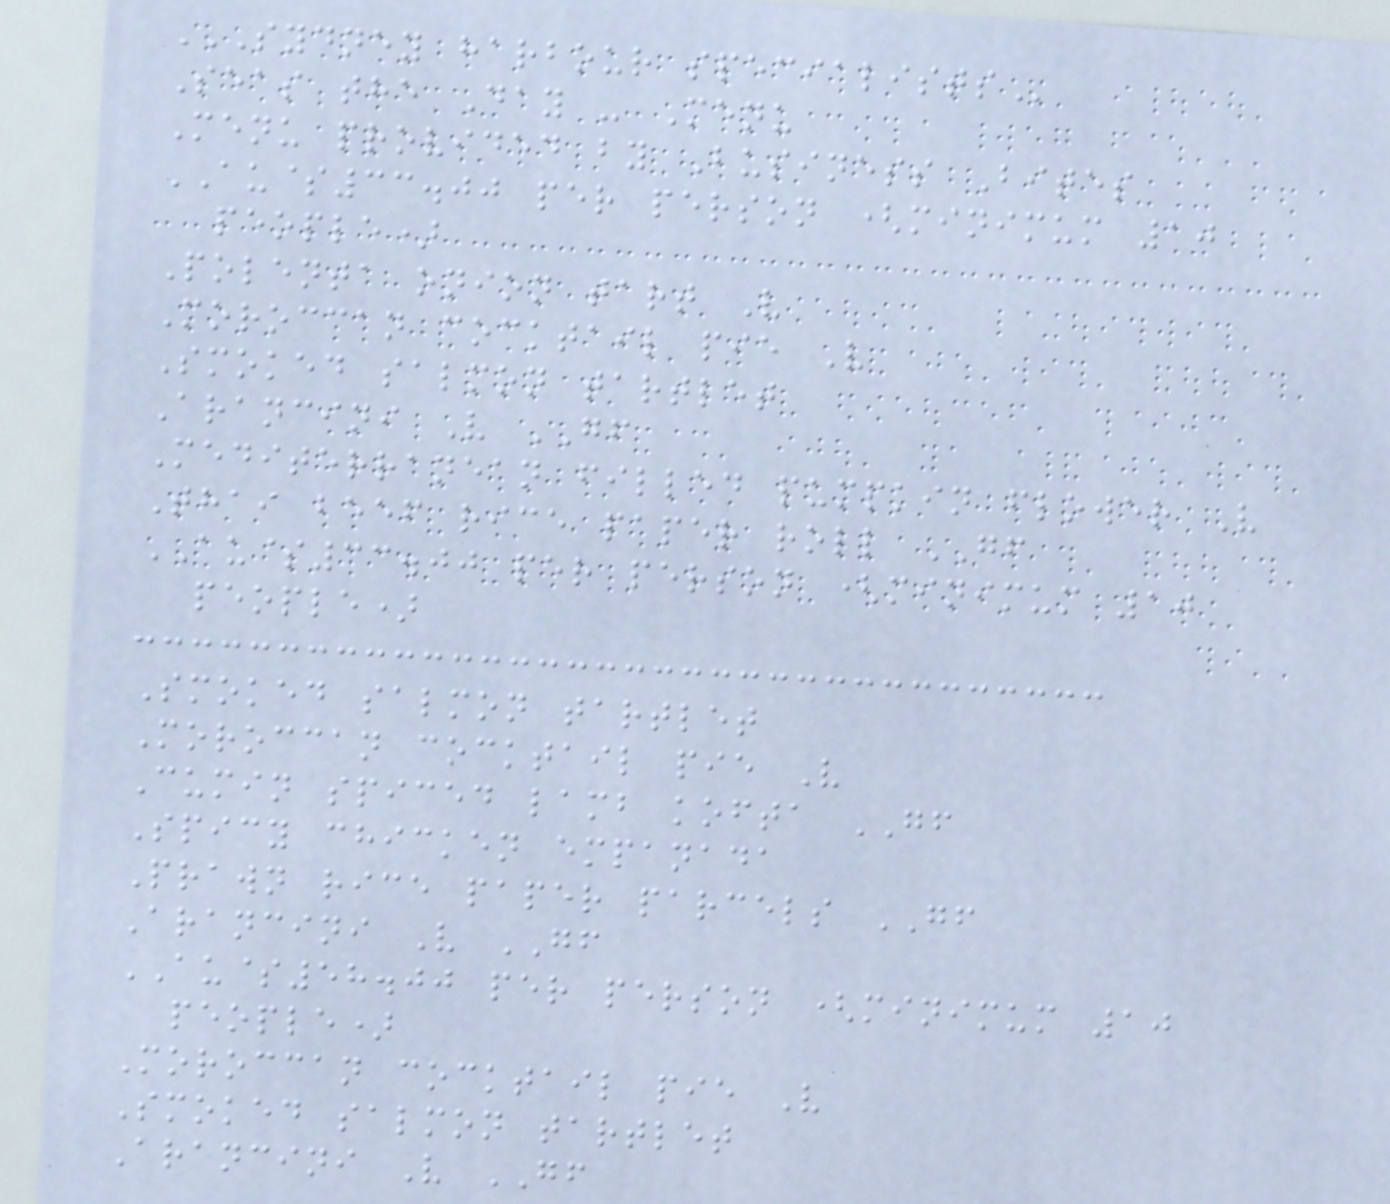SYDNEY HARBOUR SPECIALISTS
Seas the Day - Menu
Menu provided by Business Bites
AU$33.00 per person (minimum 10
people)
Polenta onion tart V
Moroccan cocktail pie V
Smoked salmon tartlet
Arancini V GF
Mediterranean filled pumpkin flower V
Thai beef rice paper roll GF
AU$33.00 per person (minimum 10
people)
Smoked salmon tartlet
Moroccan cocktail pie V
Cumin spiced lamb kofta GF
Spicy chicken empanada
Prawn rice paper parcels GF
Arancini V GF
AU$58.00 per person (minimum 10
people)
Moroccan cocktail pie V
Smoked salmon tartlet
Arancini V GF
